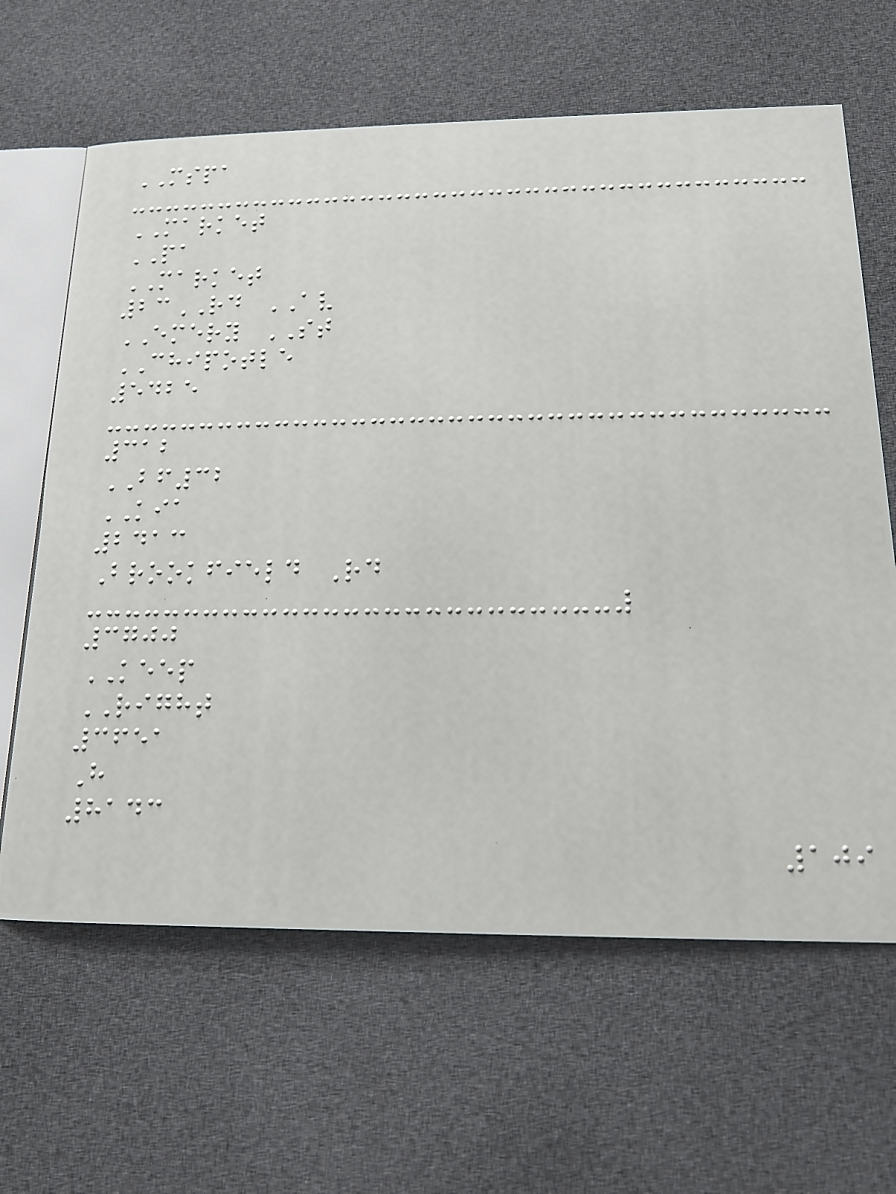MSPA
MARKET
PA
MARKET
23RD AV
EMERY ST
CHIPOTLE
5425
312
BF32
KIA
2413
Brookfield Rd
3700
KEEP
RIGHT
3651
H
8143
109
